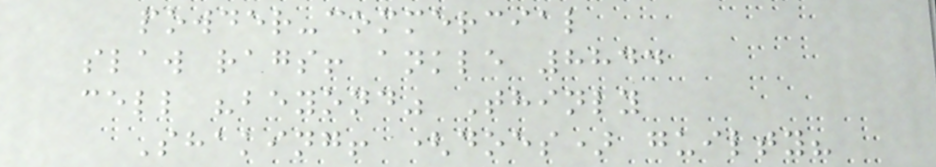powder-commercial
slaw rags! ankle 8844
cell "beyond" Thinly
Shaking! (does) guilty?
